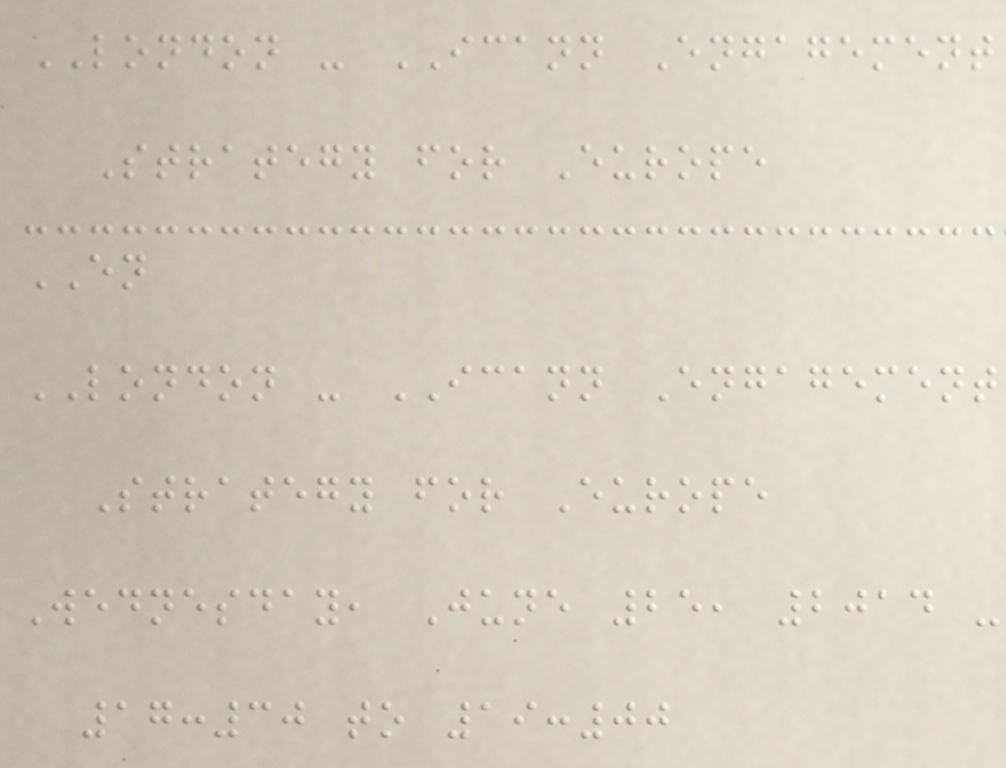LONDON - ICANN Engagement
Strategy for Europe
EN
LONDON - ICANN Engagement
Strategy for Europe
Wednesday, June 25, 2014 -
17:30 to 19:00
